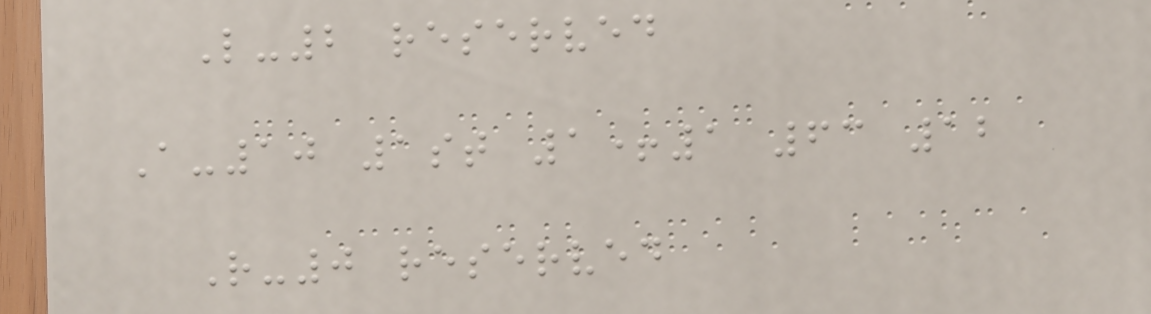L-2 reserved
A-10 1st 1+1 63 12
R-0 reserved
